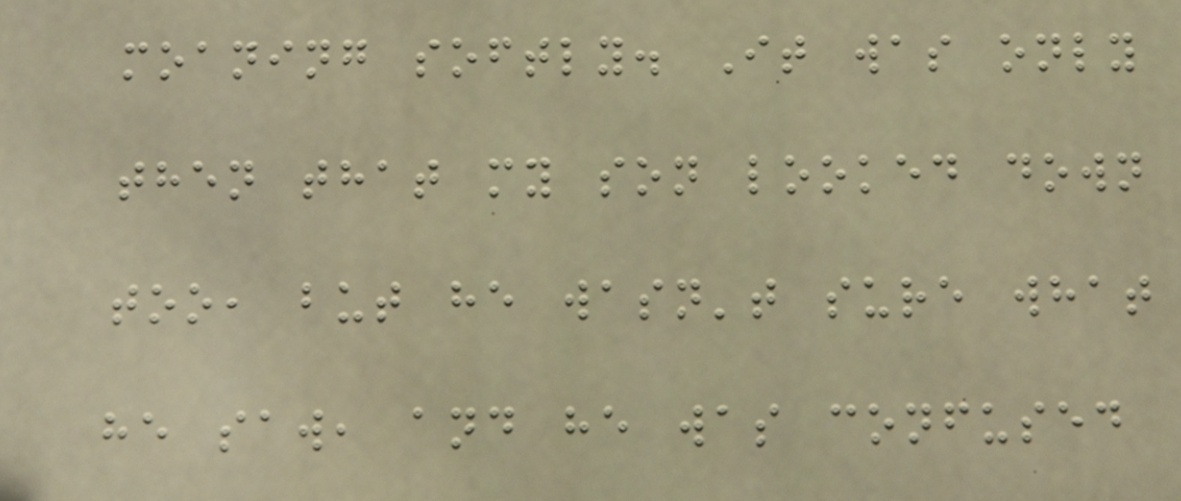moaning softly. It was only
then that my son looked down
too, but he wasn't sure what
he saw, and he was confused
